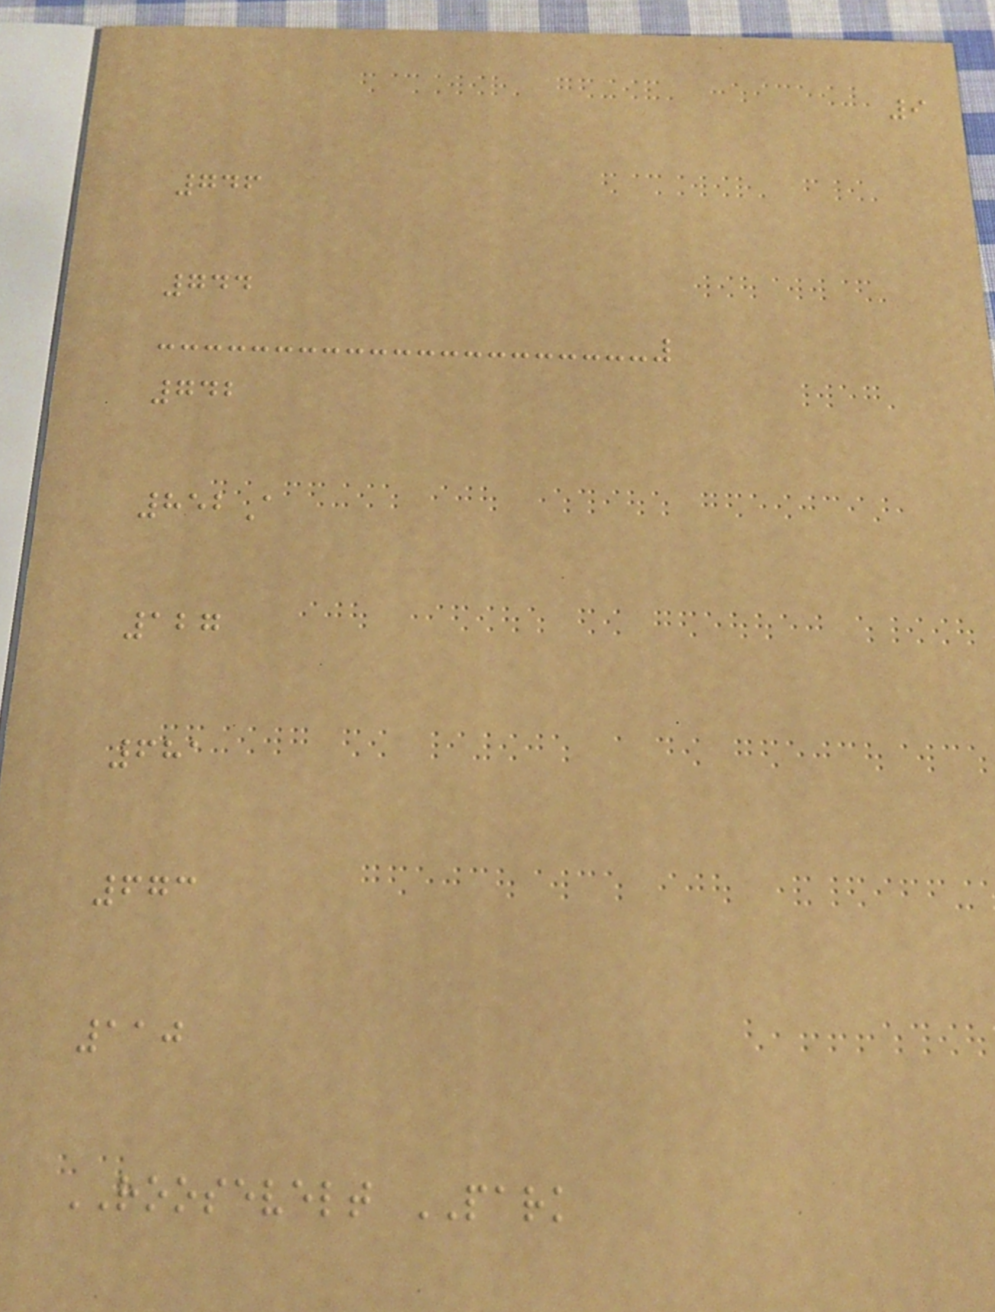9
746
744
742
852A
127
681
673
110
ROOSEVELT PARK
